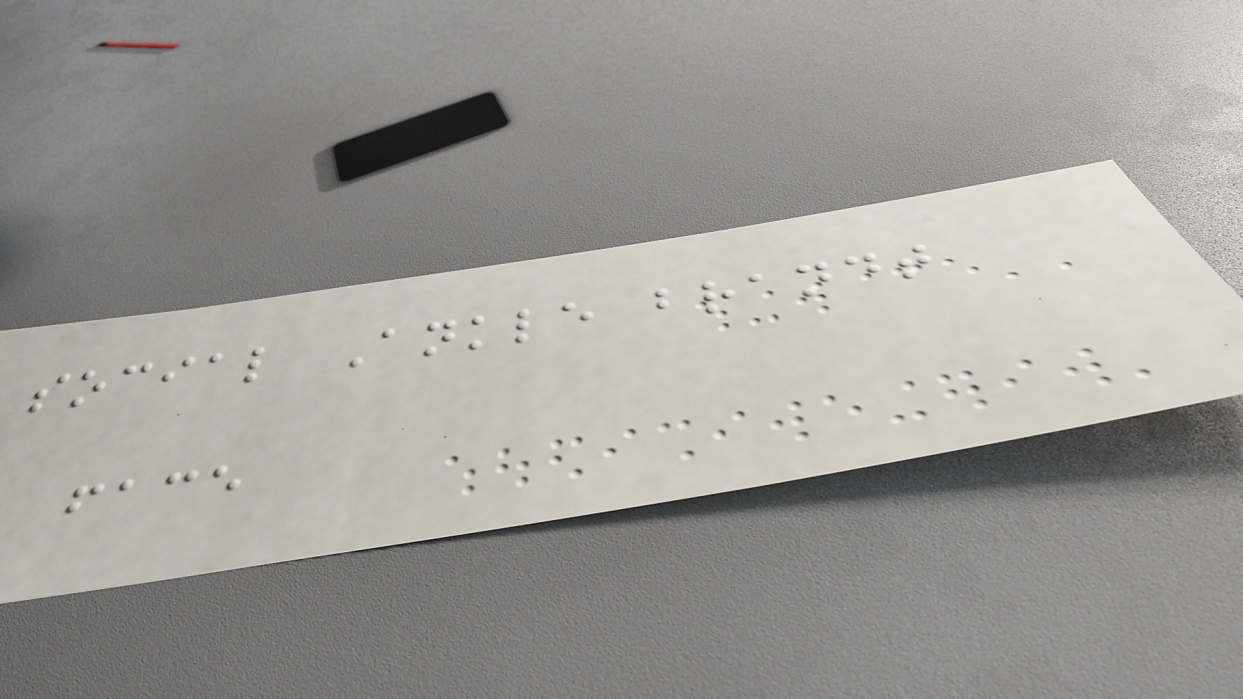social Ankle brandt
face
